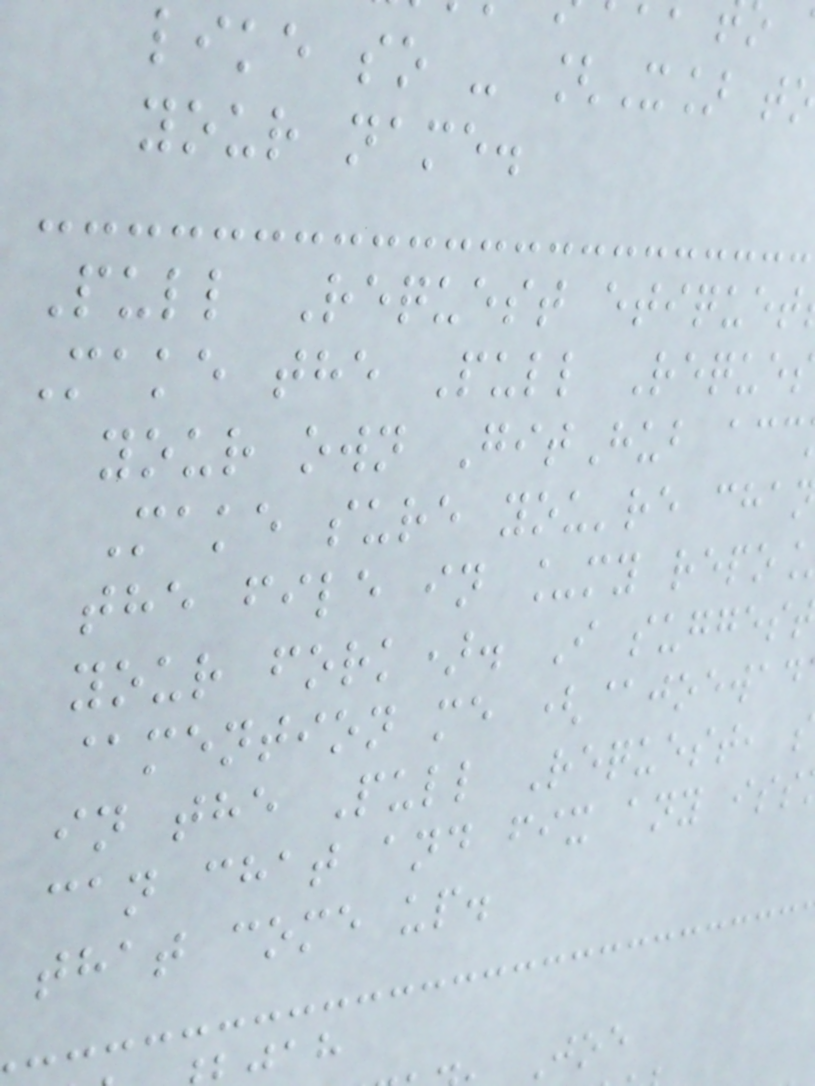like so - [X] t
your name.
Pull Request etiquet
Make the Pull Reque
your own GitHub acc
Make sure you're cha
the file in _my repo
your fork). I sugges
@mention me (@joewad
in the Pull Request,
can chat and fix any iss
that come up.
